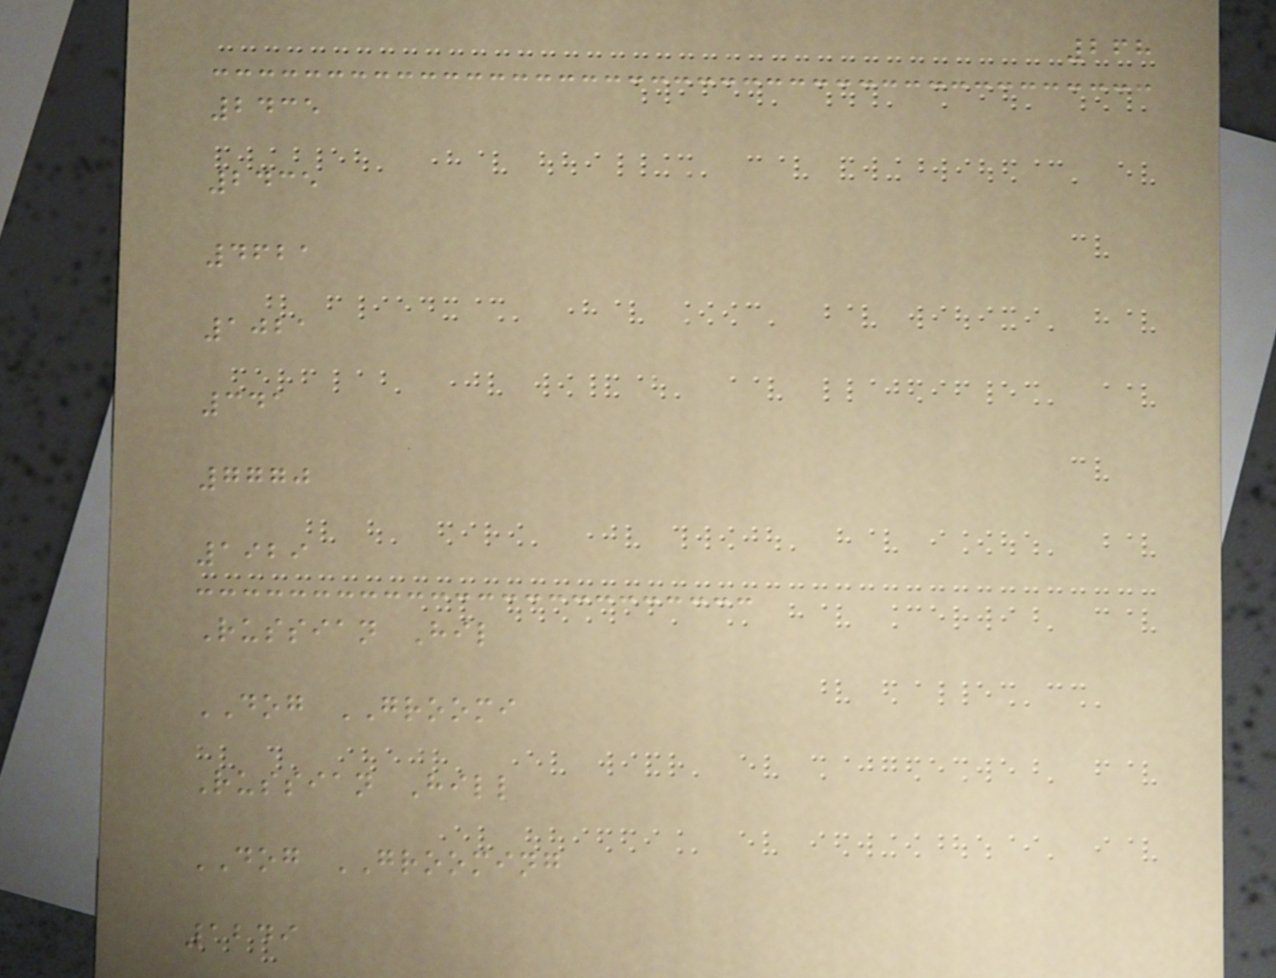268
2435
2435
4621
1021
341
7770
1929
Russian Hil
DOG GROOMI
Russian Hill
DOG GROOMING
1249
